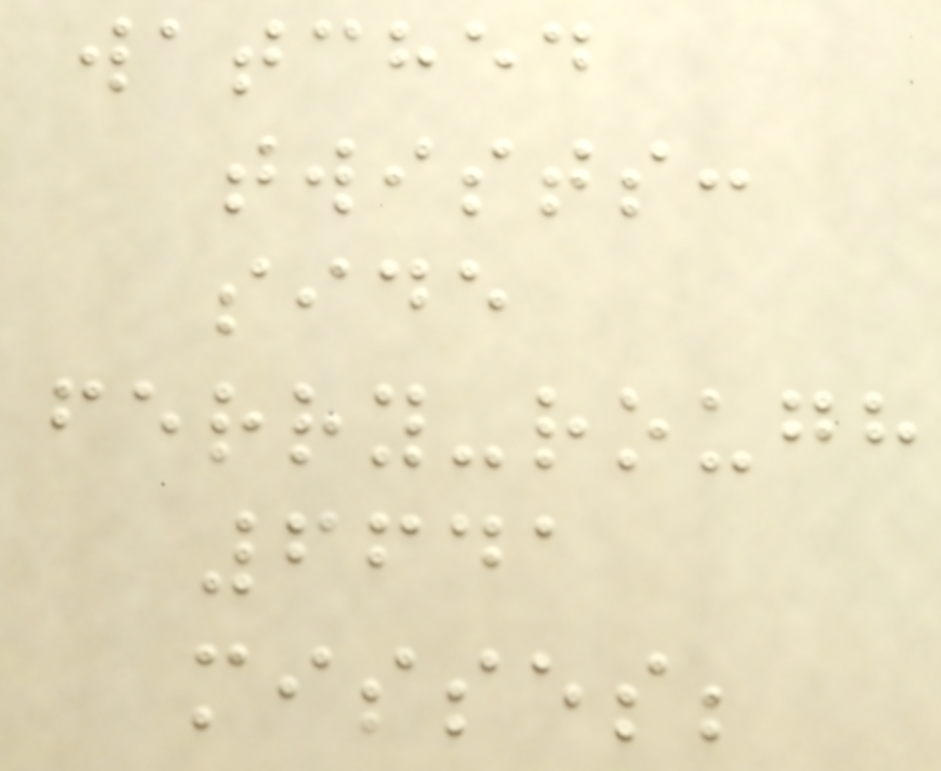watched
twists:
side
ferry-rough
6641
misses;
